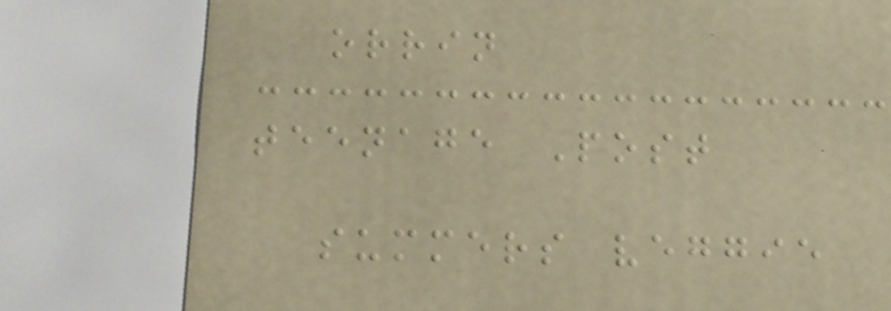orrin
teenage Post
summers veggie
